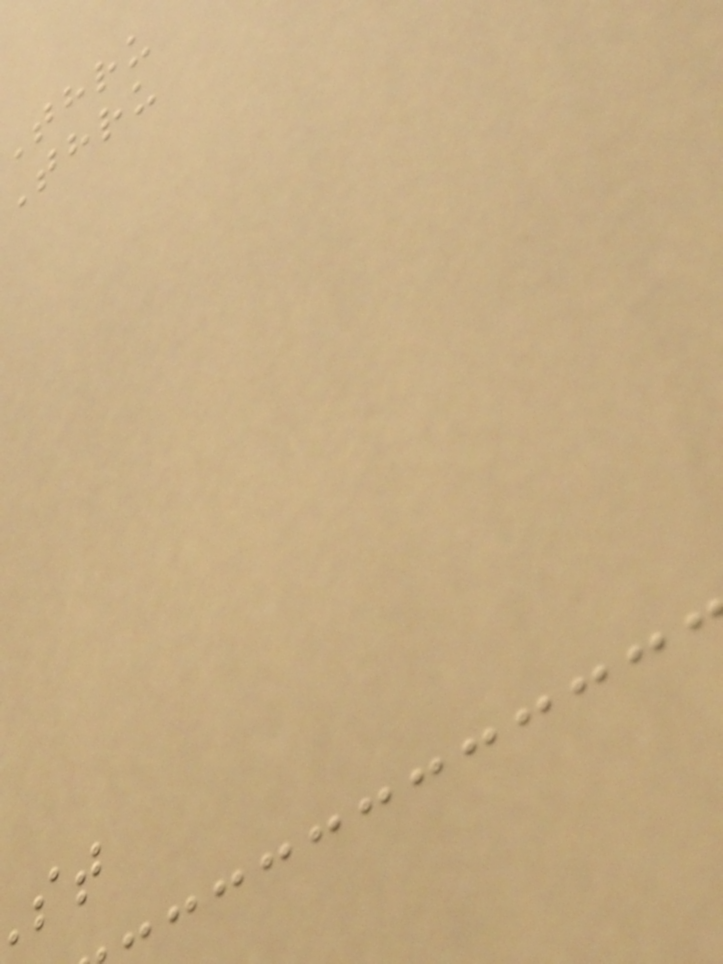thru
thru
